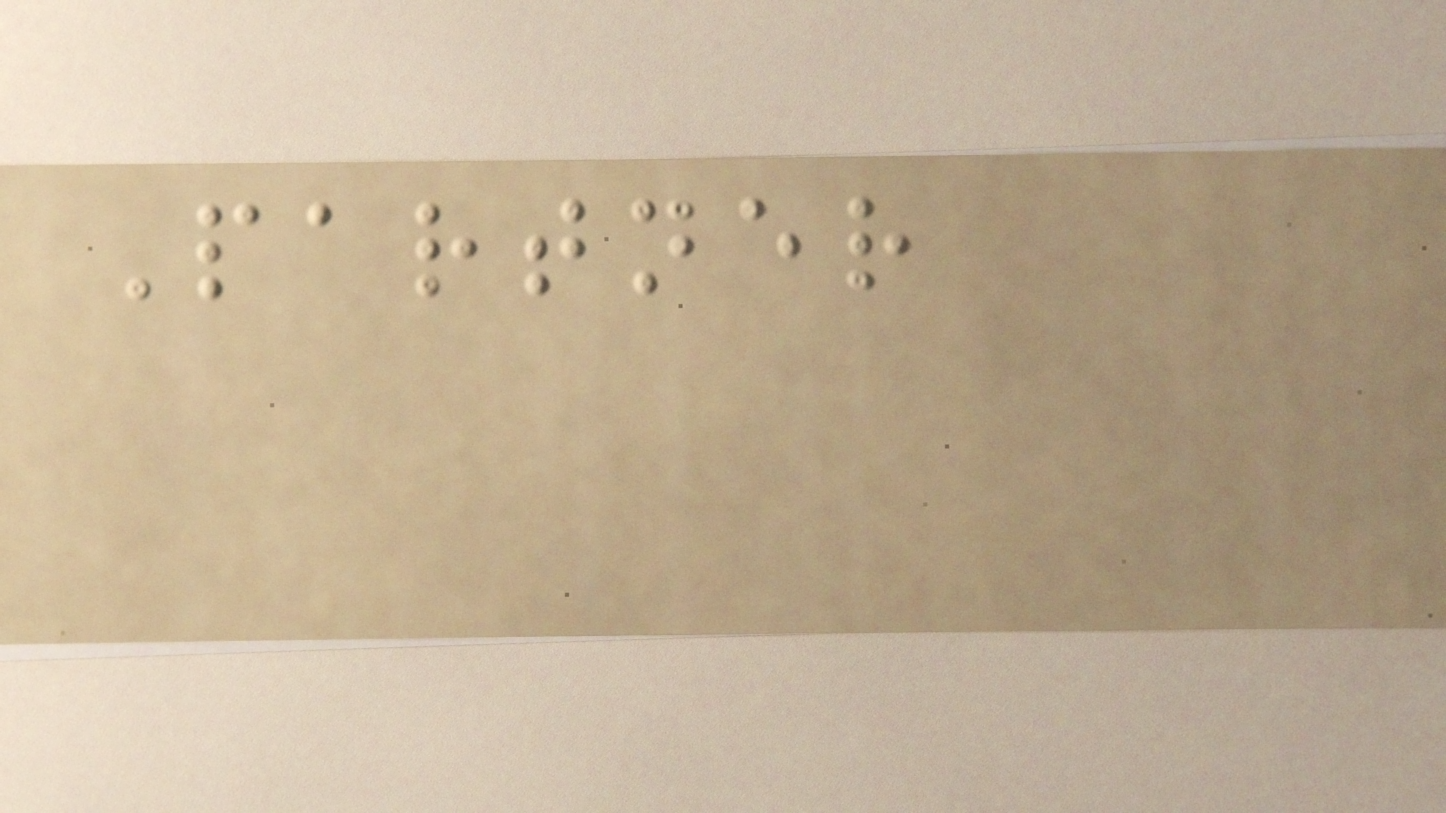Partner
